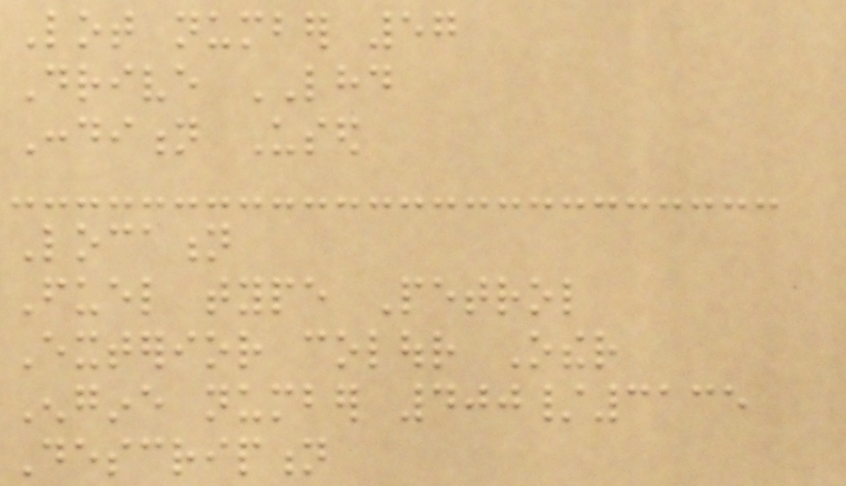Lot number 57
Drive LHD
Condition Used
Location
Fuel type Petrol
Exterior colour Other
Engine number 400/3135
Description
